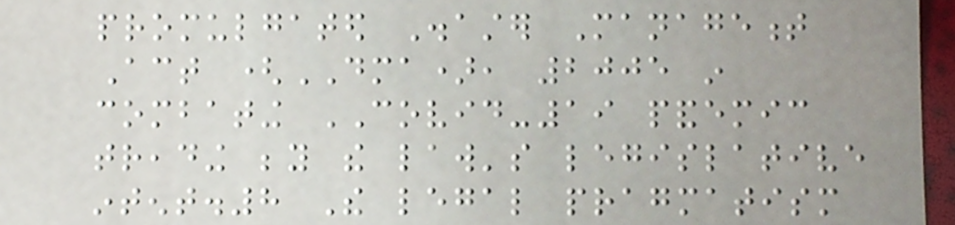promulgated Disaster Management
Act (DMA), 2005 in
combating COVID-19 pandemic
treading beyond the law's legislative
intent.8 The legal pragmatism
